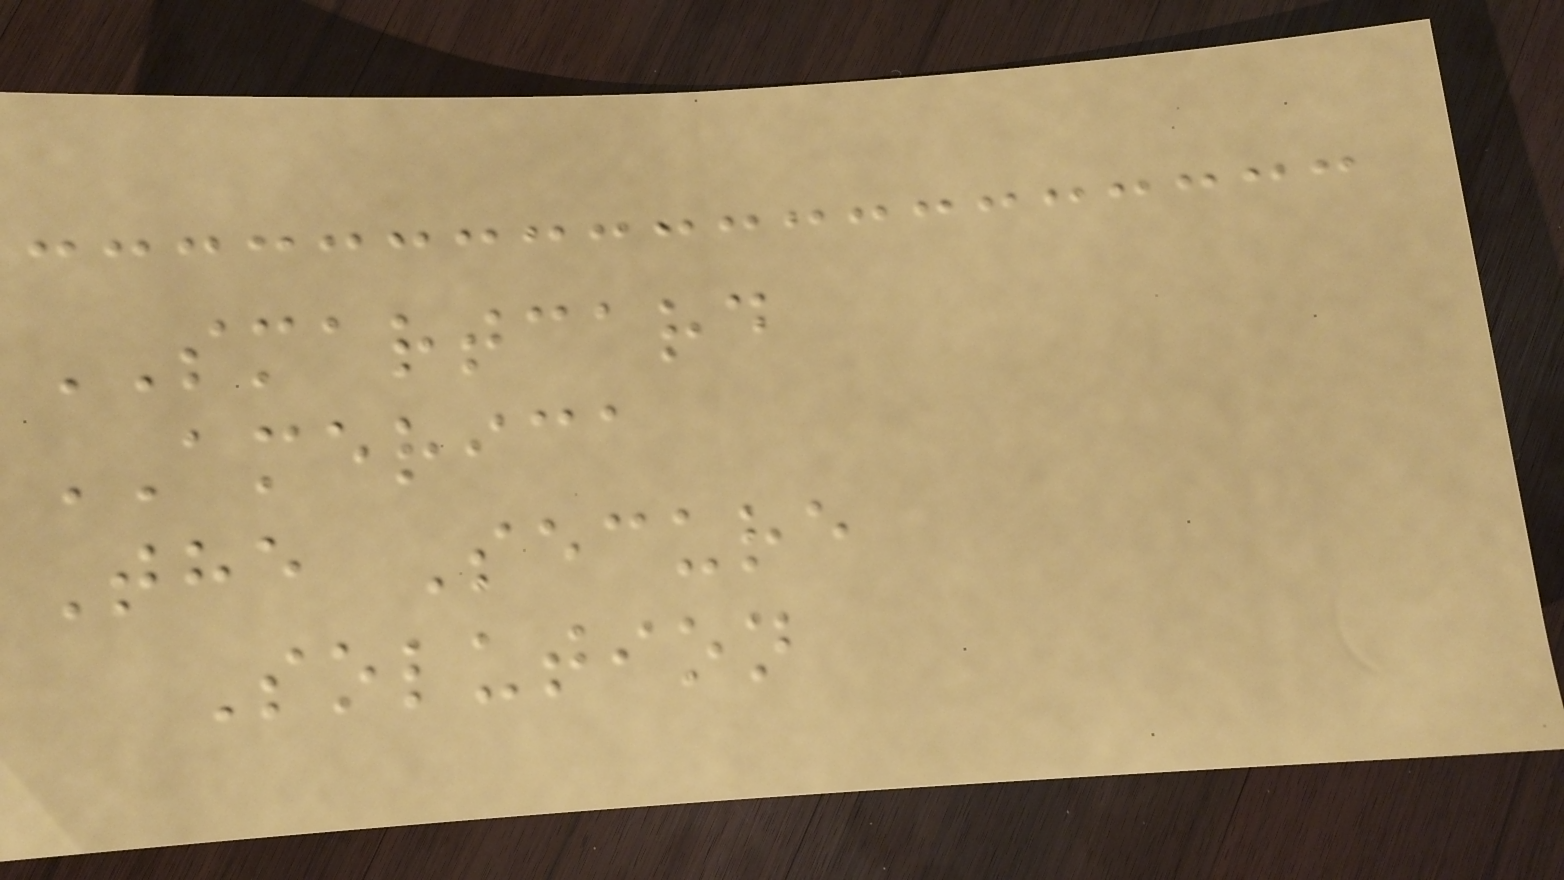SMARTCARD
AMERICA
The Secure
Solution
